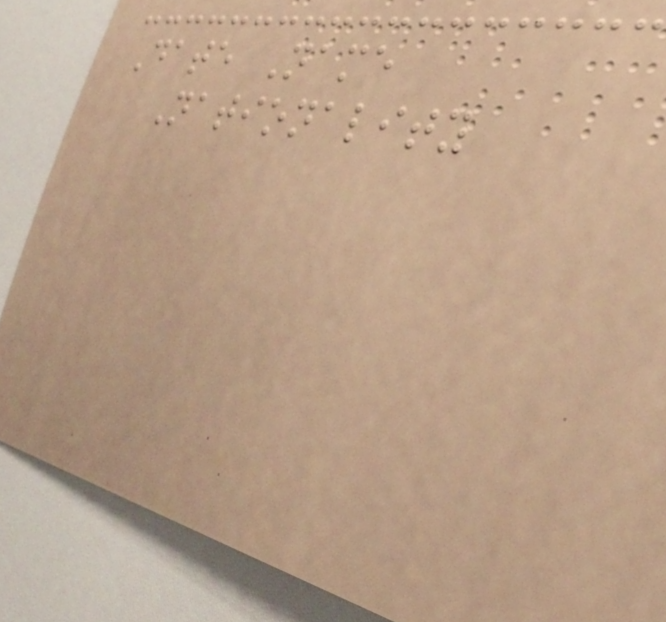Date Name
Nationality
